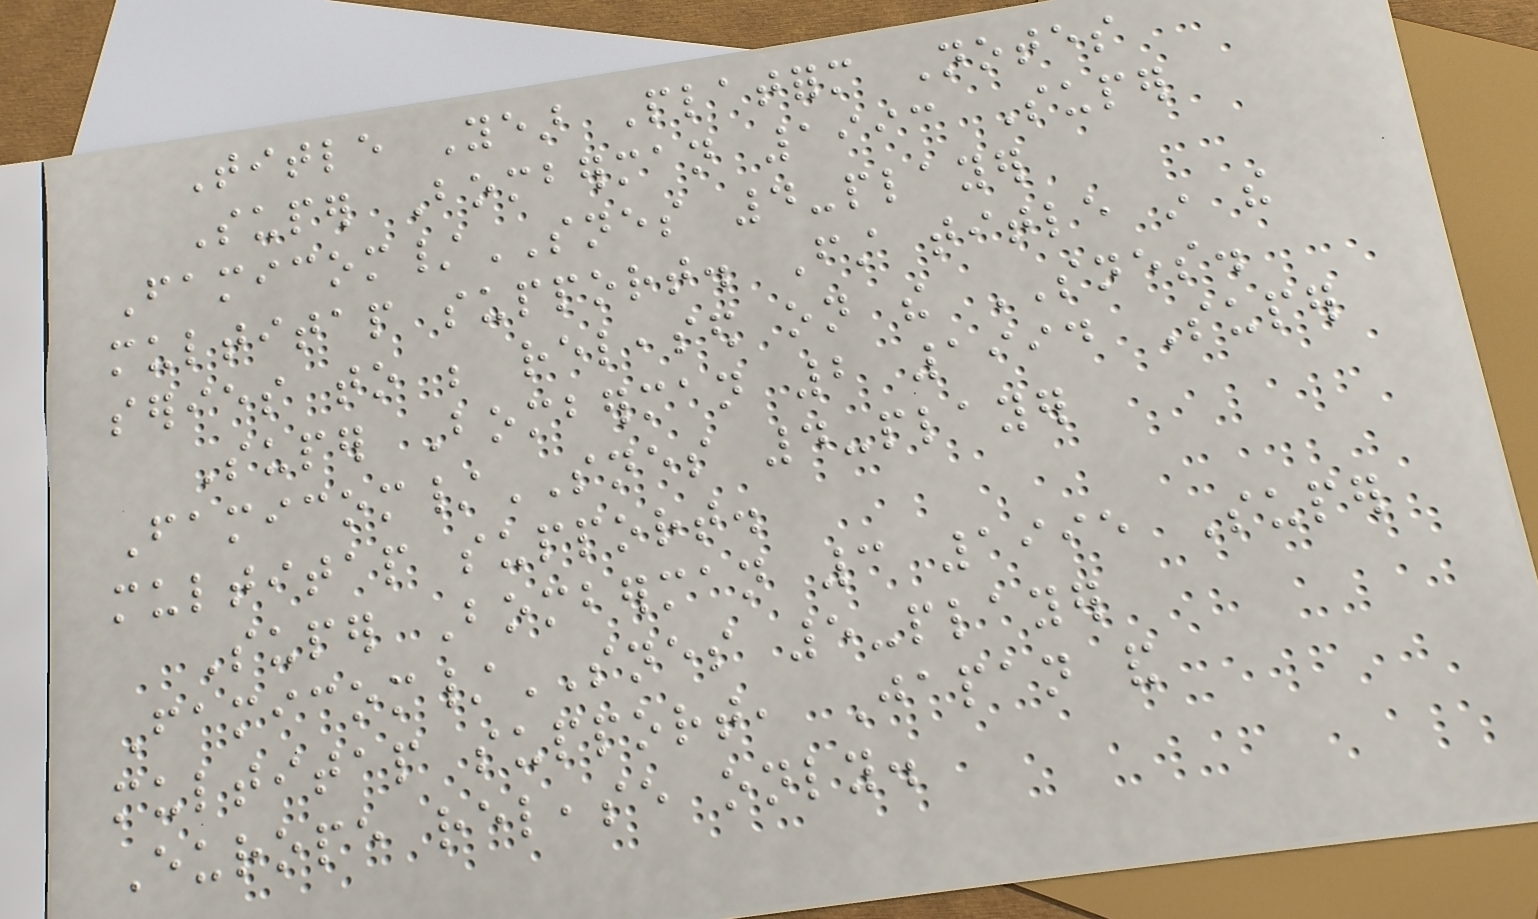Title Year Platform Notes
Super Bomberman 1993 Super
Famicom/SNES 4-player
multitap support. First title in the
series to be released on the SNES.
Super Bomberman 2 1994 Super
Famicom/SNES 4-player
multitap support.
Super Bomberman 3 1995 Super
Famicom/SNES 5-player
multitap support, Japan and
Europe release only.
